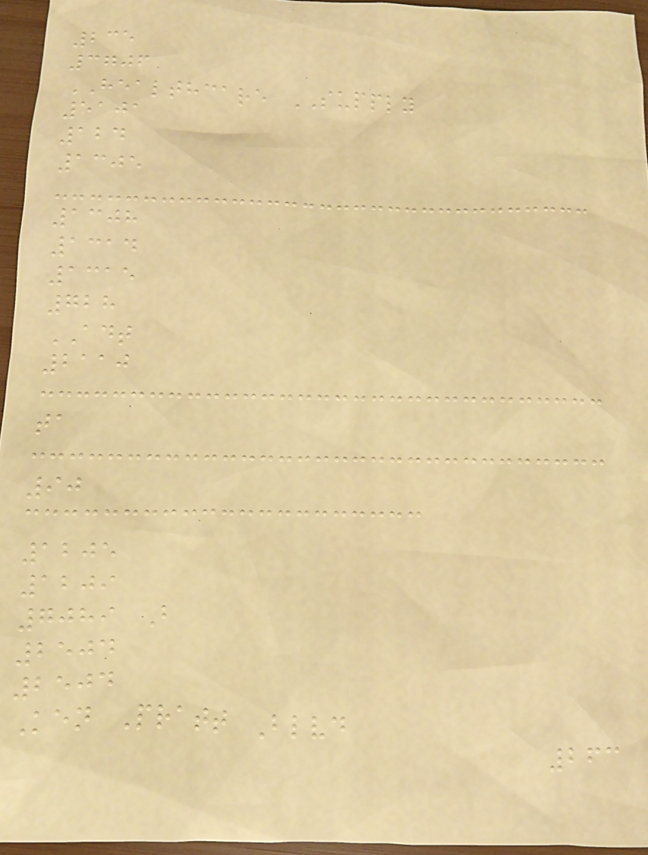235
3706
HEALTHCARE SUPPLY
5101
124
1305
1308
1314
1315
728
ADT
2110
ta
90
1205
1209
7089 B
2504
2504
Ken Pratt Blvd
263
